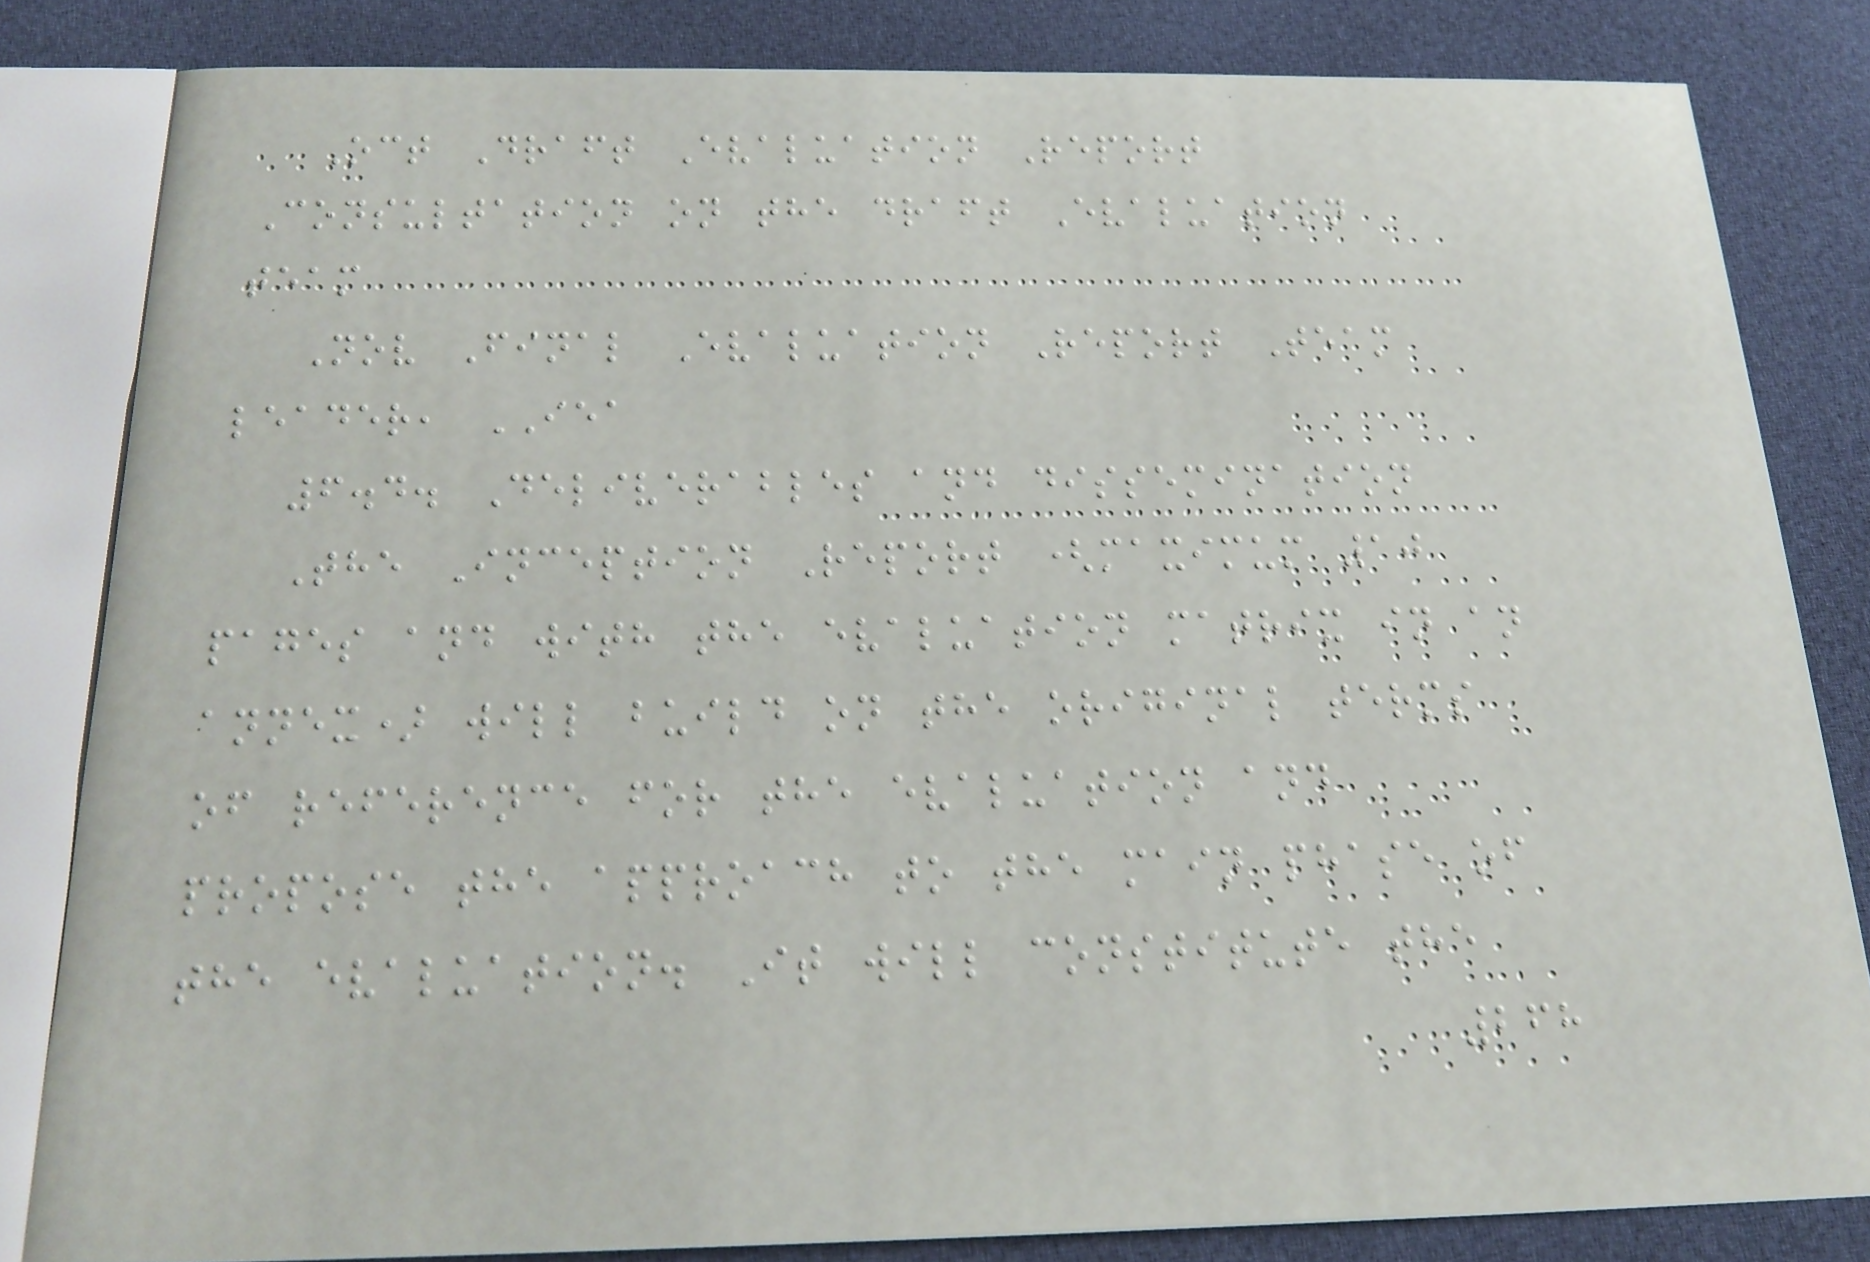Oct Draft Evaluation Report
Consultation on the draft Evaluation
team
Nov Final Evaluation Report Team
leader, IEA
6.4. Deliverables and dissemination
The Inception Report (maximum 10
pages and with the evaluation matrix in an
annex) will build on the original terms
of reference for the evaluation and
propose the approach to the main phase of
the evaluation. It will constitute the
268
